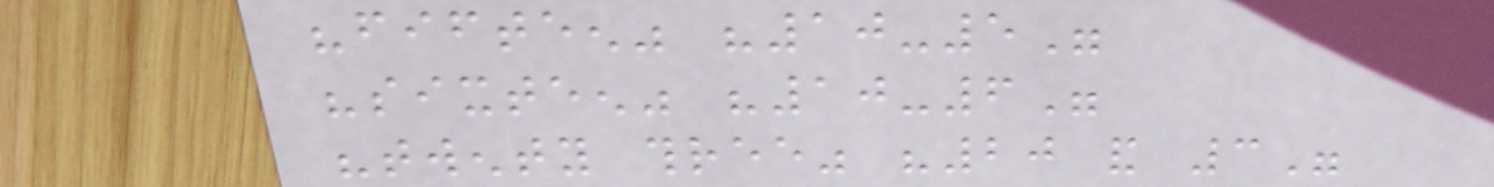"fifteen" "10-5"
"sixteen" "10-6"
"twenty three" "20 and 3"
